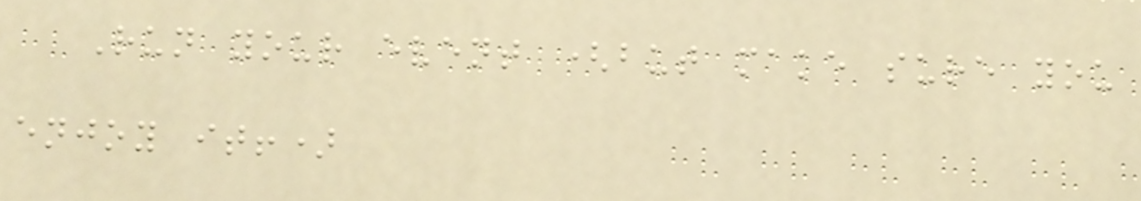Run your event (but make sure you
enjoy it!)
